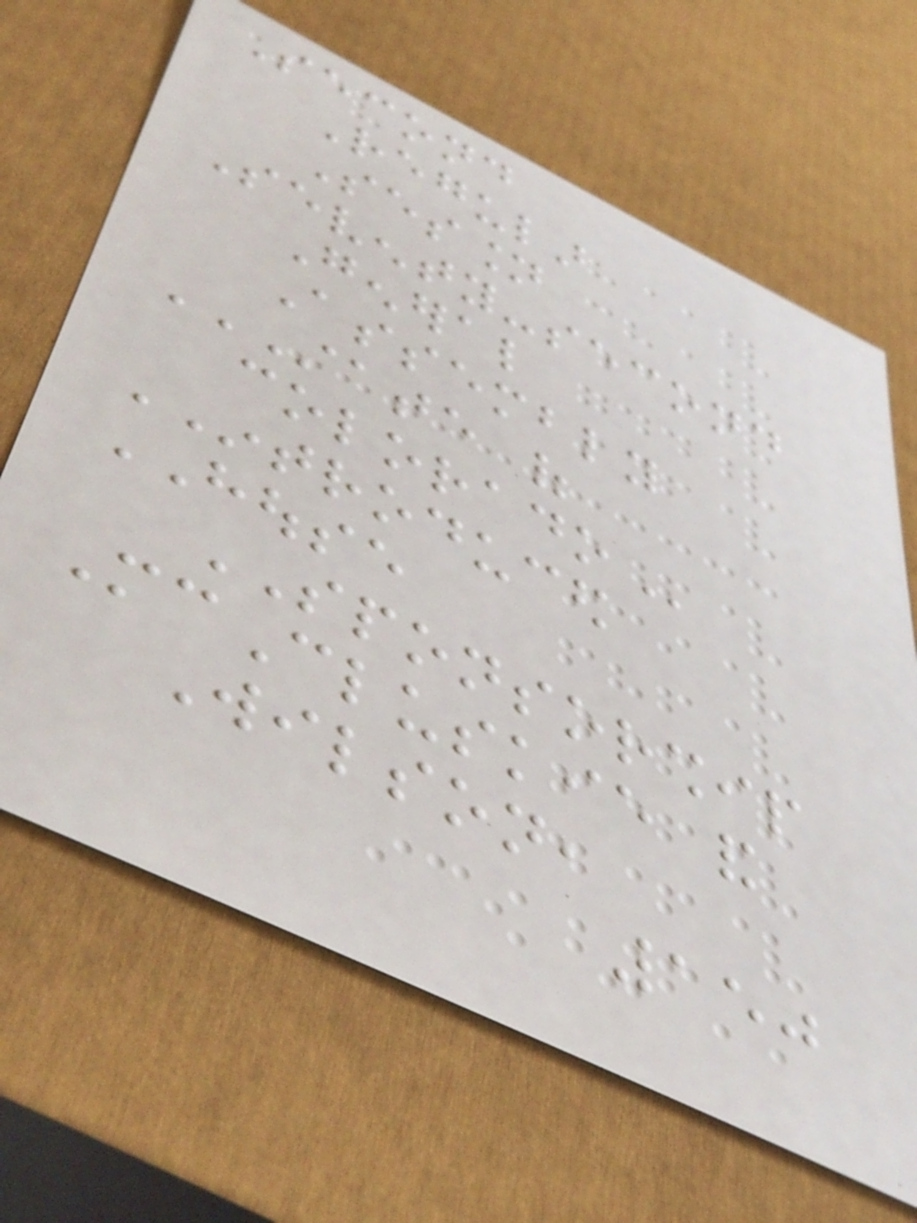Second
Regular
Session
Seventy-second
General
Assembly
STATE OF
COLORADO
INTRODUCED
HOUSE
SPONSORSHIP
McCluskie and
Wilson,
150
